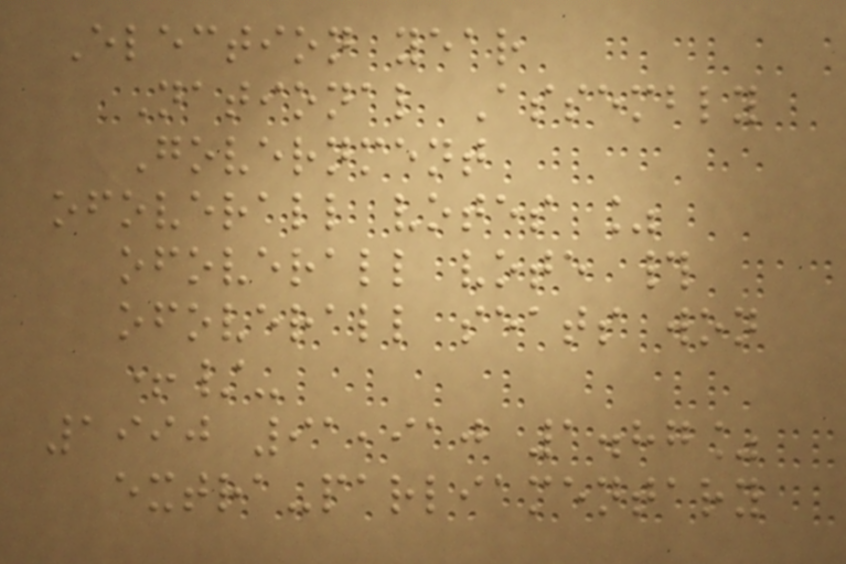Election year
National Assembly
Government
ofoverall votes %
ofoverall vote #
ofoverall seats won
+/-
1990 91,910 1.87%
extra-parliamentary
